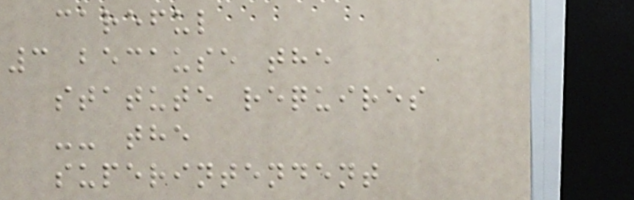careful
3 because the
statute requires
-- the
superintendent
